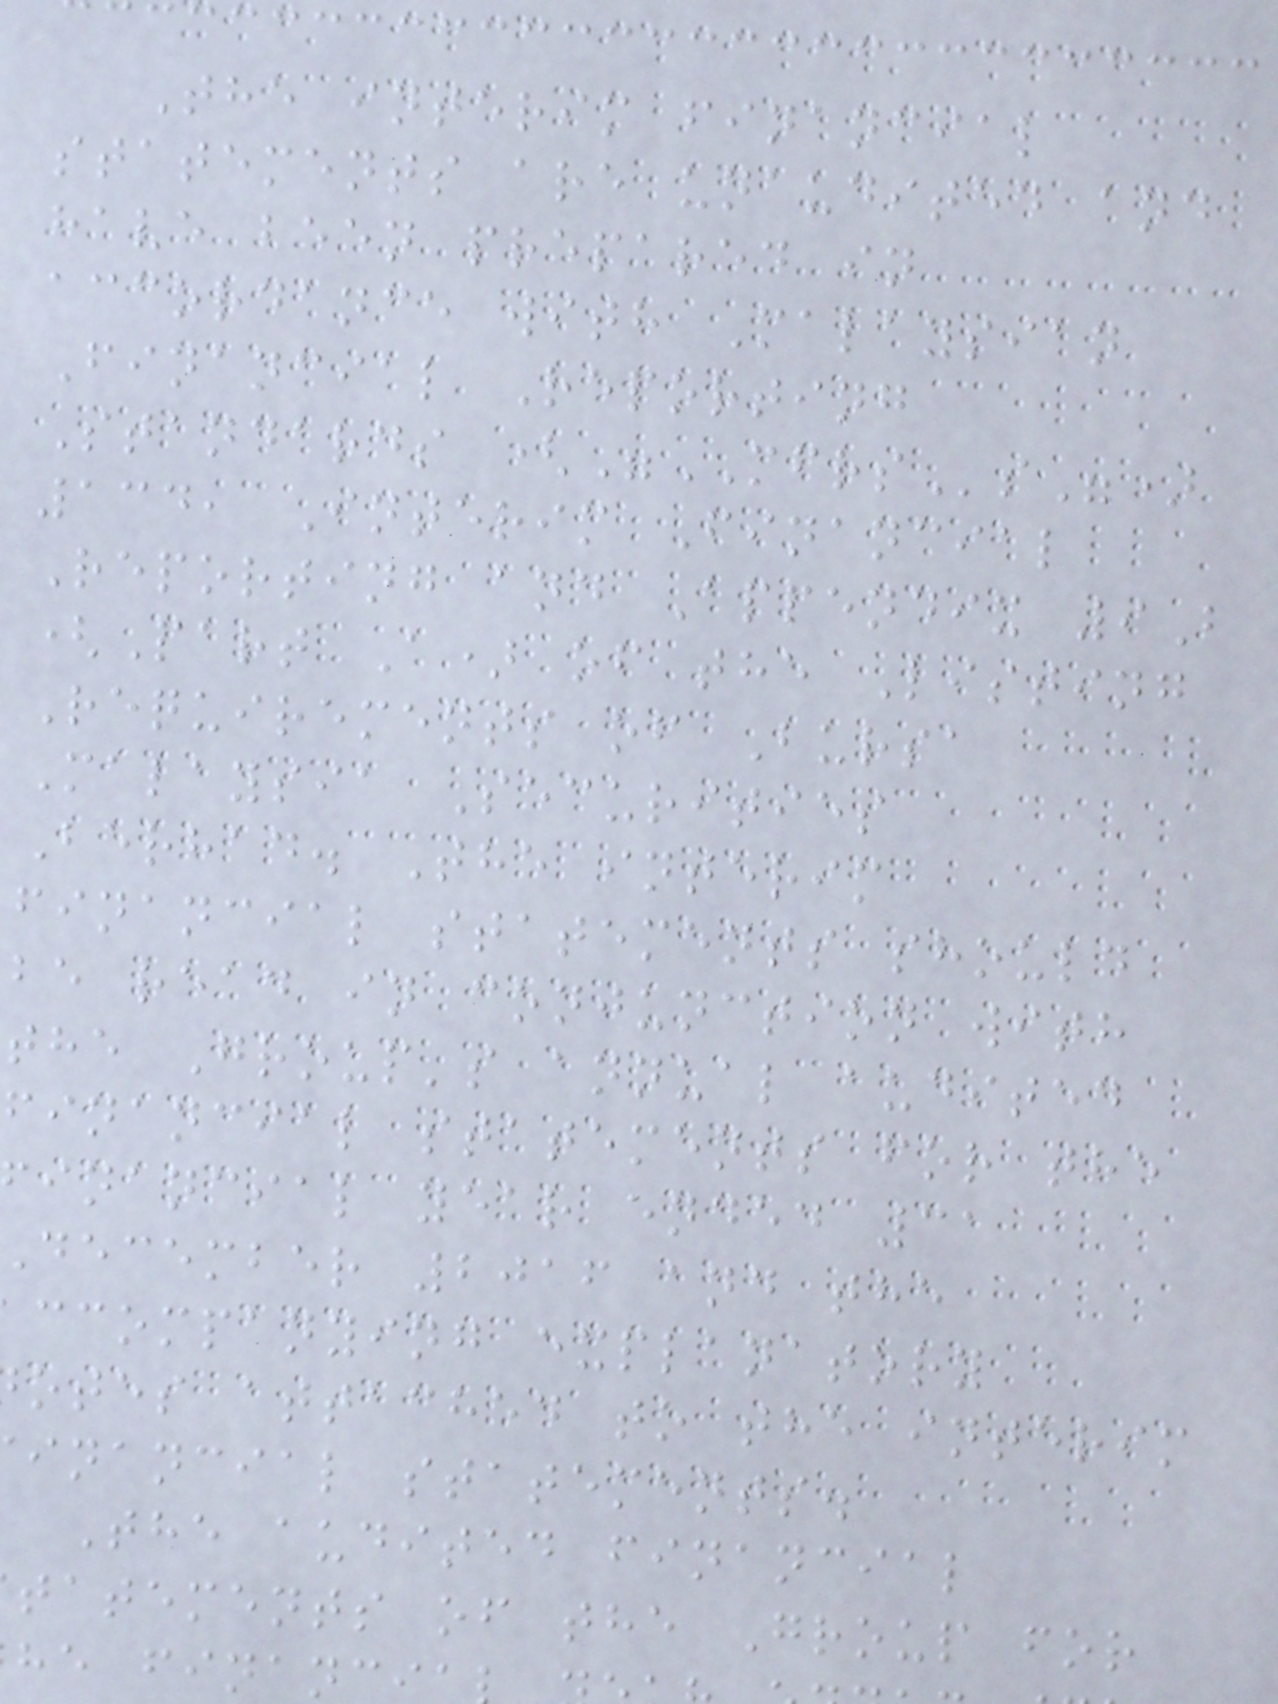The interim financial
statements are unaudited and
have been prepared in
accordance with Malaysian
Financial Reporting
Standards ("MFRSs")
134, Interim Financial
Reporting and Appendix 9B
(Part A) of the Listing
Requirements of Bursa
Malaysia Securities
Berhad. The interim
financial statements should
be read in conjunction with
the Group's annual audited
financial statements for the
inancial year ended 31
december 2016 and the
ccompanying explanatory
otes attached to the interim
inancial statements.
The audited financial
tatements of the Group for
he financ
